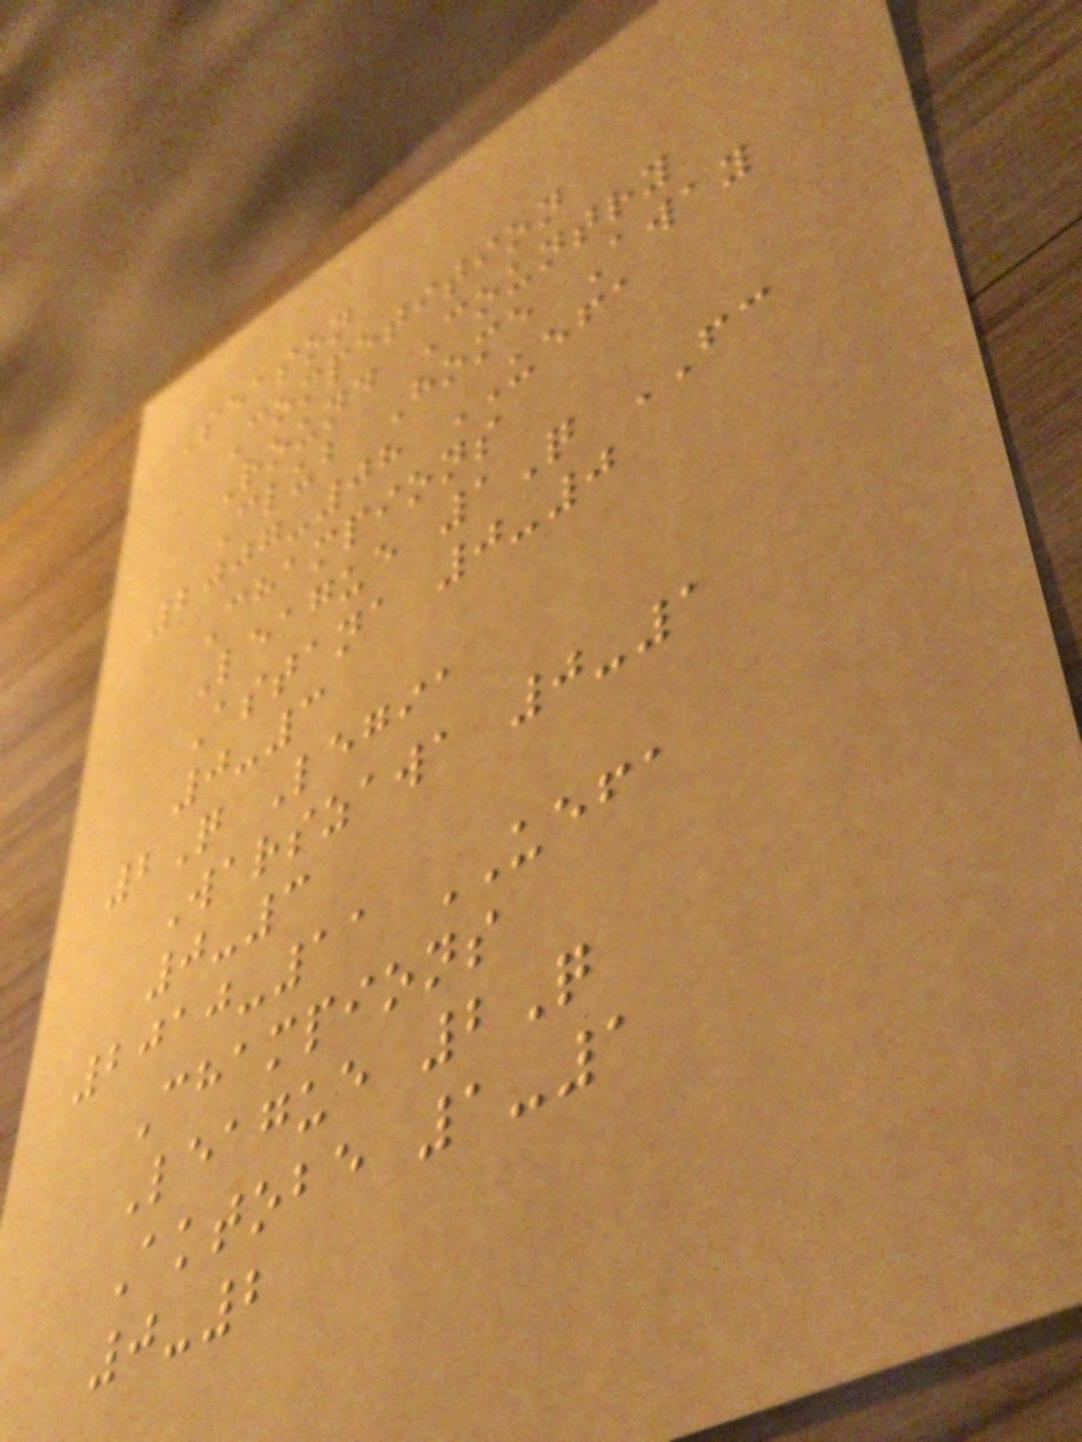Season
Competition
Round Country
Club Home Away
2007-08 UEFA
Champions
League 1Q FC
Astana 0-0
0-3
2Q Legia
Warszawa 0-1
0-3
2010-11 UEFA
Champions
League 2Q
Aktobe 1-1
0-2
